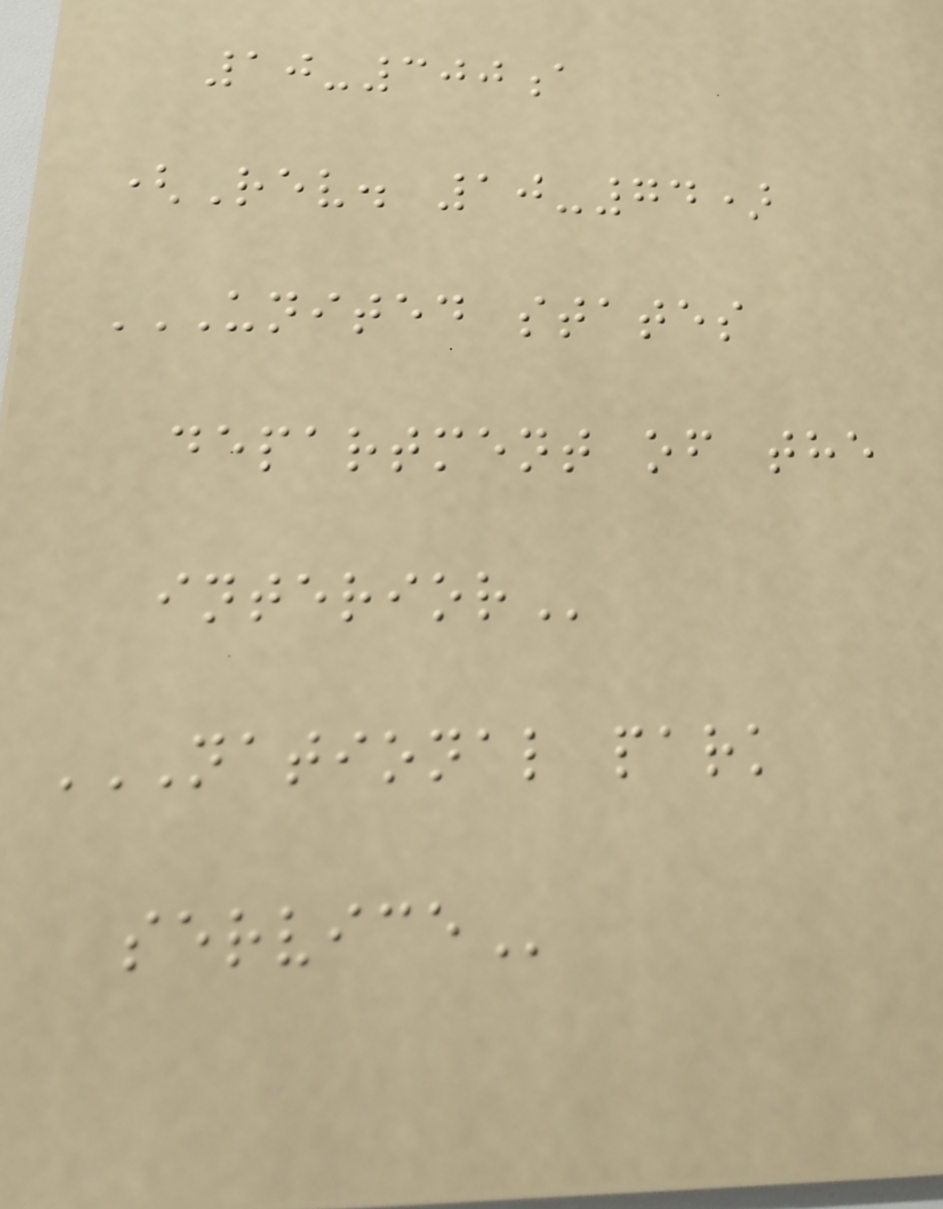10-300a
(Rev. 10-74)
UNITED STATES
DEPARTMENT OF THE
INTERIOR
NATIONAL PARK
SERVICE
